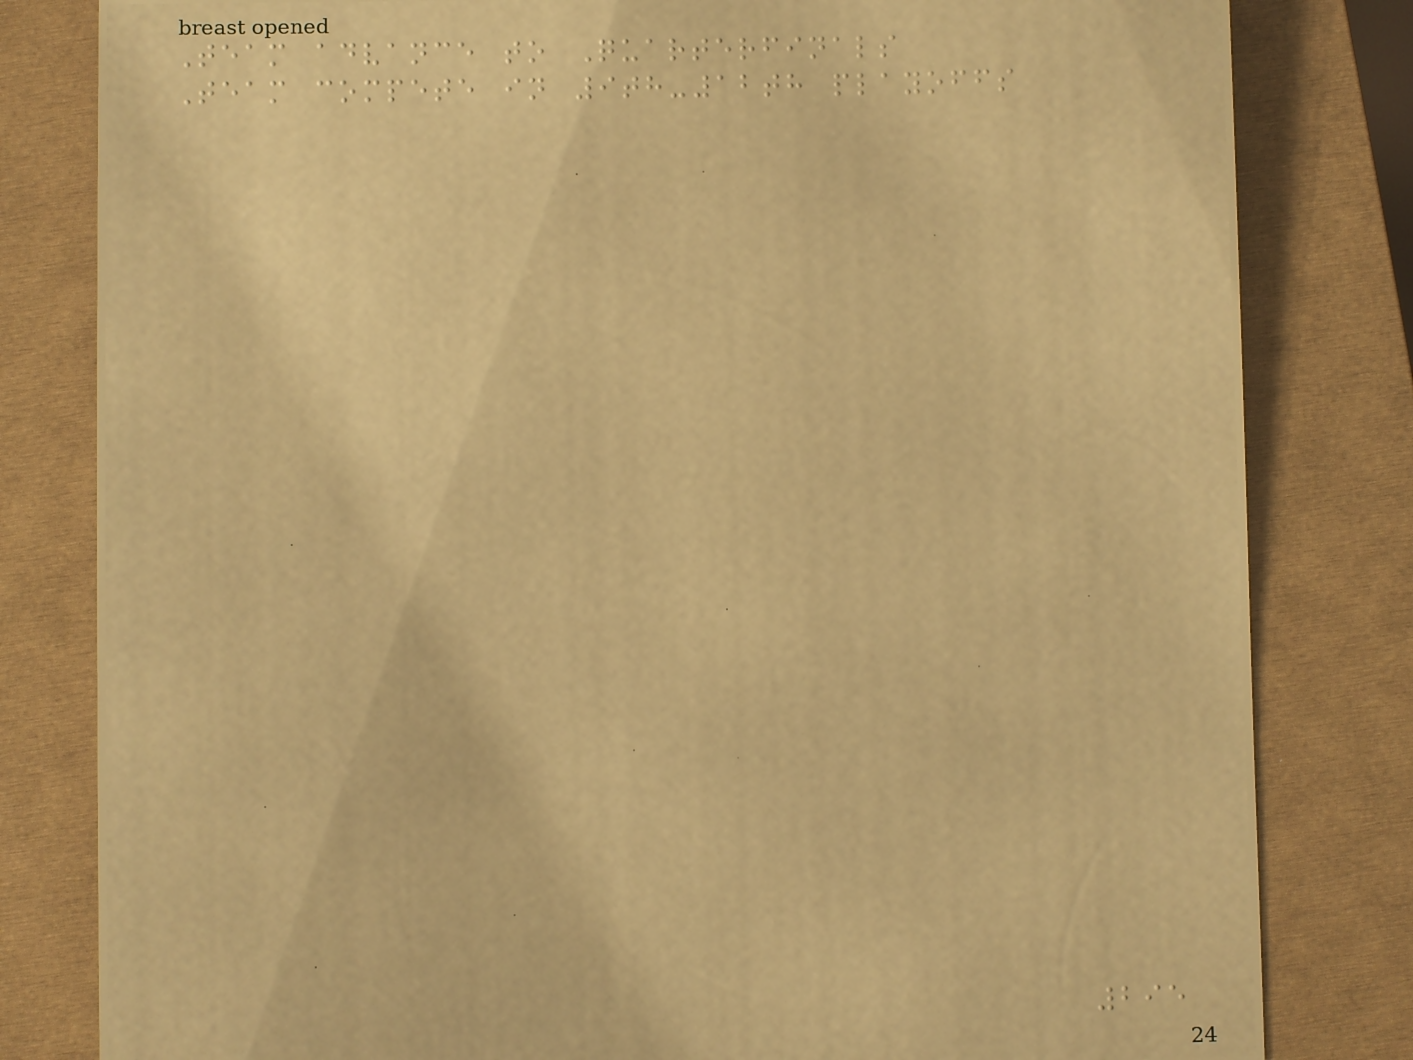Team advance to Quarterfinals
Team compete in 9th-12th playoffs
295
